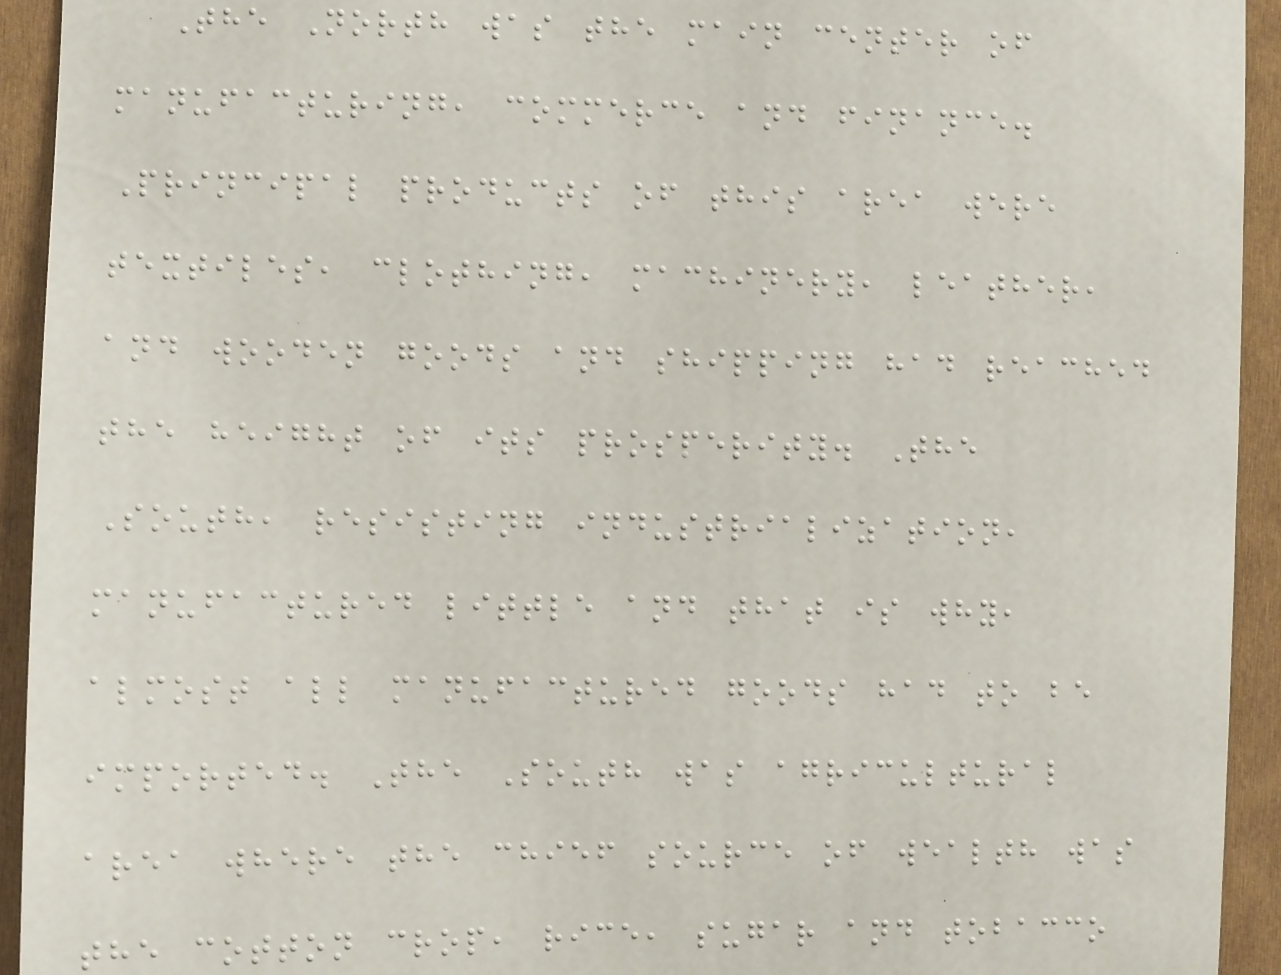The North was the main center of
manufacturing, commerce and finance.
Principal products of this area were
textiles, clothing, machinery, leather,
and wooden goods and shipping had reached
the height of its prosperity. The
South, resisting industrialization,
manufactured little and that is why,
almost all manufactured goods had to be
imported. The South was agricultural
area where the chief source of wealth was
the cotton crop, rice, sugar and tobacco
